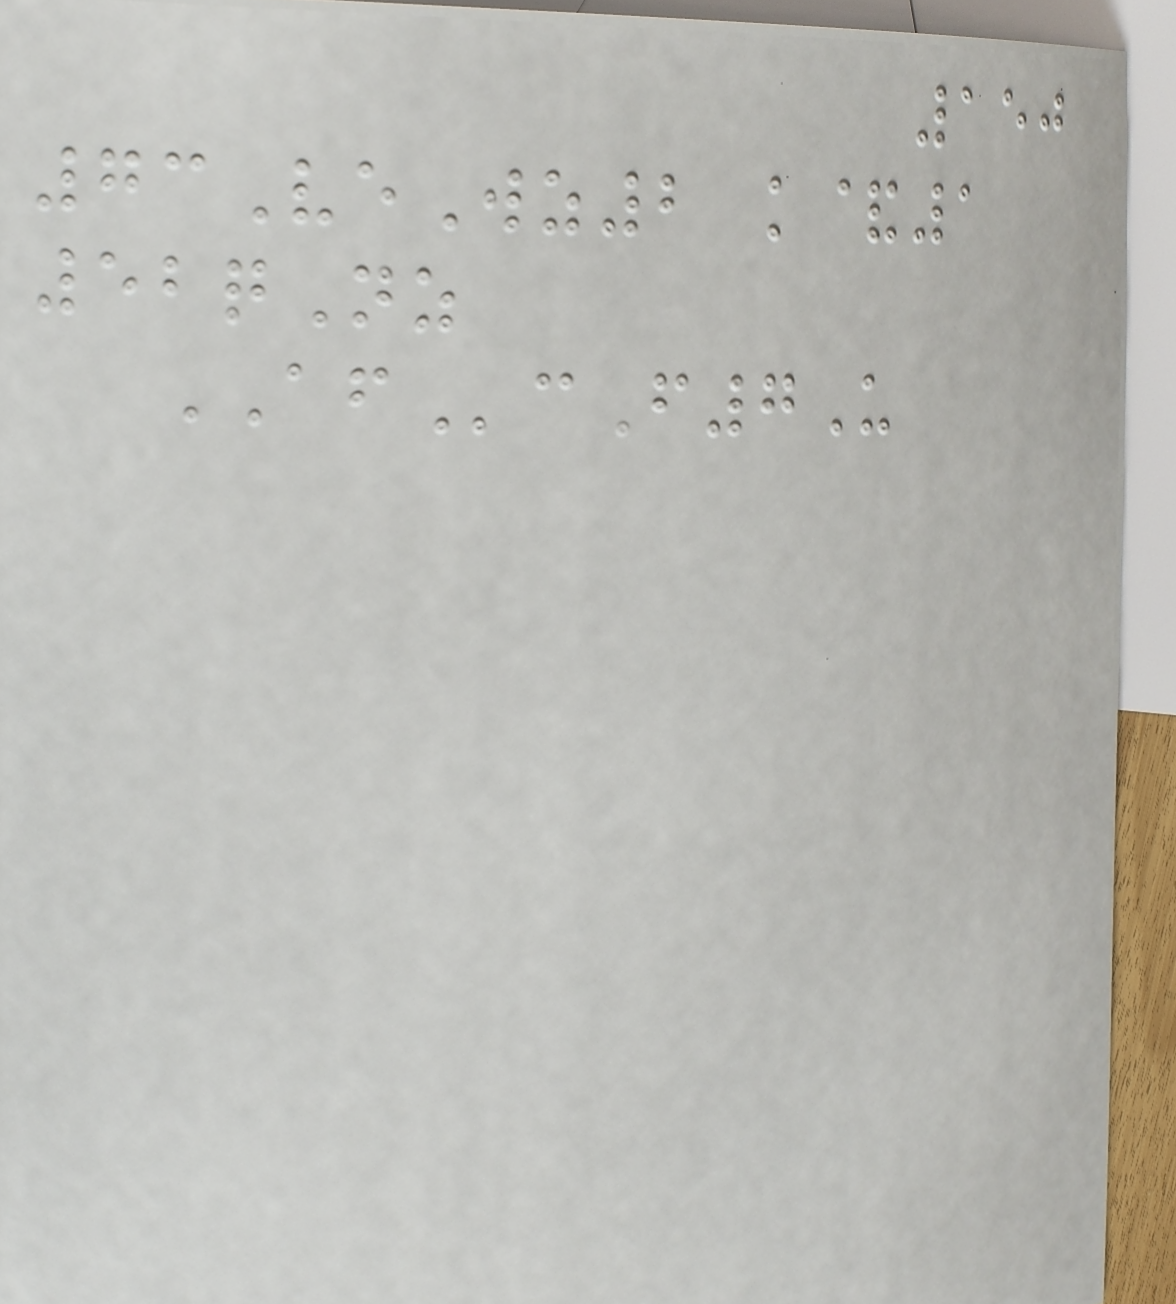150
73VeWz2 k&1
52qNz
AFcF7U
